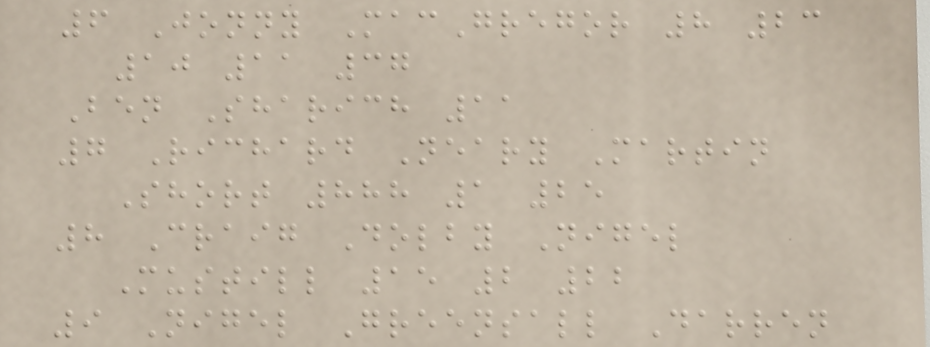6 Jonny MacGregor 8 23
10 11 37
Ben Sharich 11
7 Richard Neary Martin
Short 888 1 25
8 Craig Dolby Nigel
Mustill 15 2 22
9 Nigel Greensall Darren
